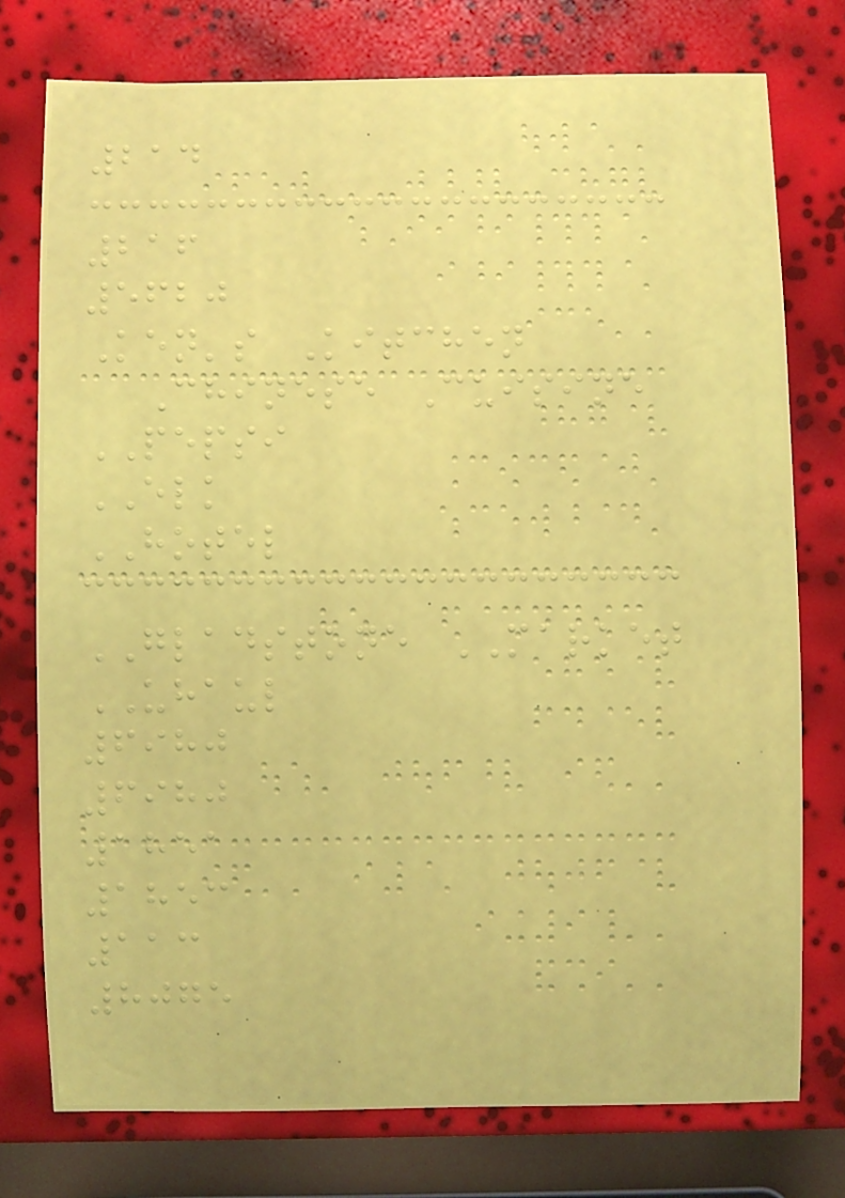214
216
5620
Ken's Kitchen
Chinese Cuisine
PEPSI
ELK
HOTEL
GLADSTONE MARKET
UHAUL
6980
6980
1851
1853
113
8075
